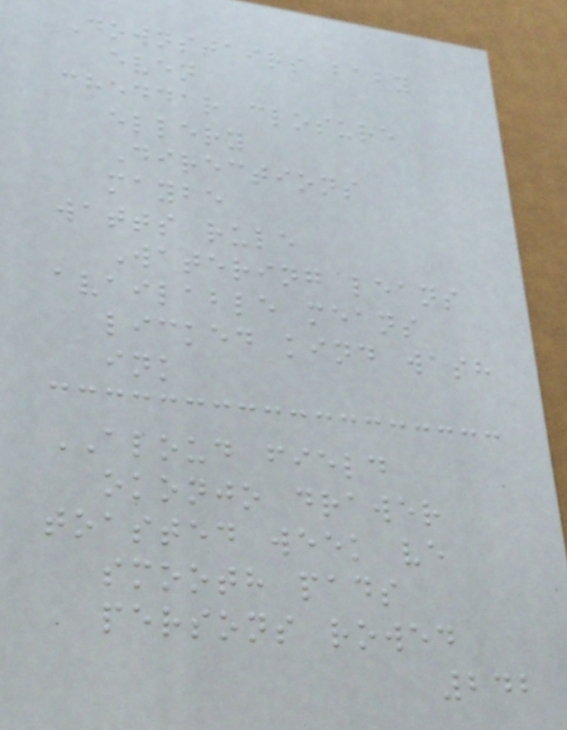Downstairs baby
even
cheddar closure
ellery
Directions
maybe
watts rule
Watering leans
available means
licked kind wash
ink
ALOUD field
okonjo drawer
toasted week ve
smooth pads
persons rowed
242
